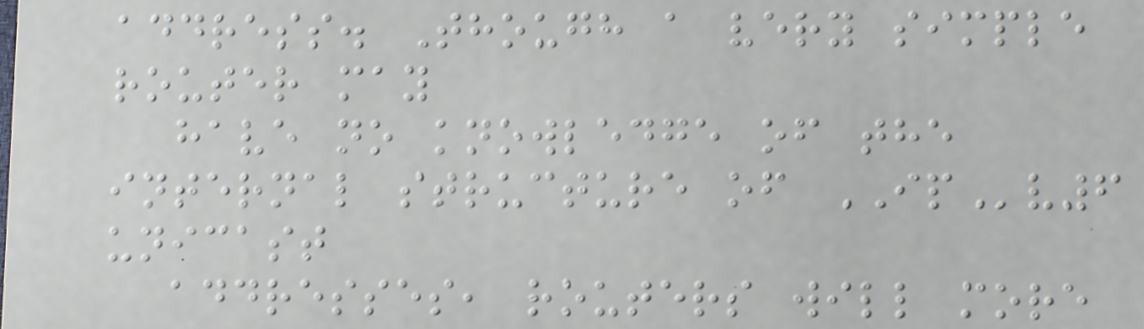address. Though a very simple
router may
have no knowledge of the
internal structure of IPv6
unicast
addresses, routers will more
